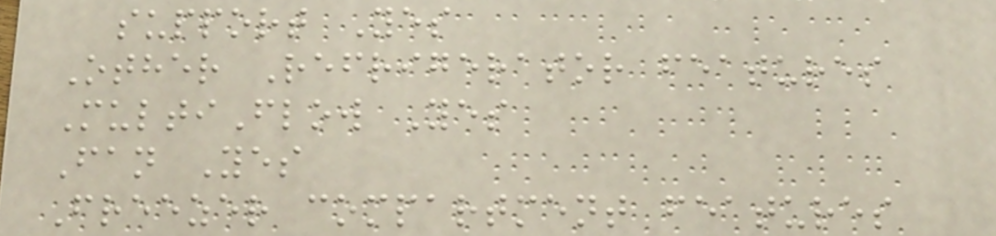support Yes
Other Refrigerator features
MultiFlow Yes
Fan Yes
Freezer compartment features
